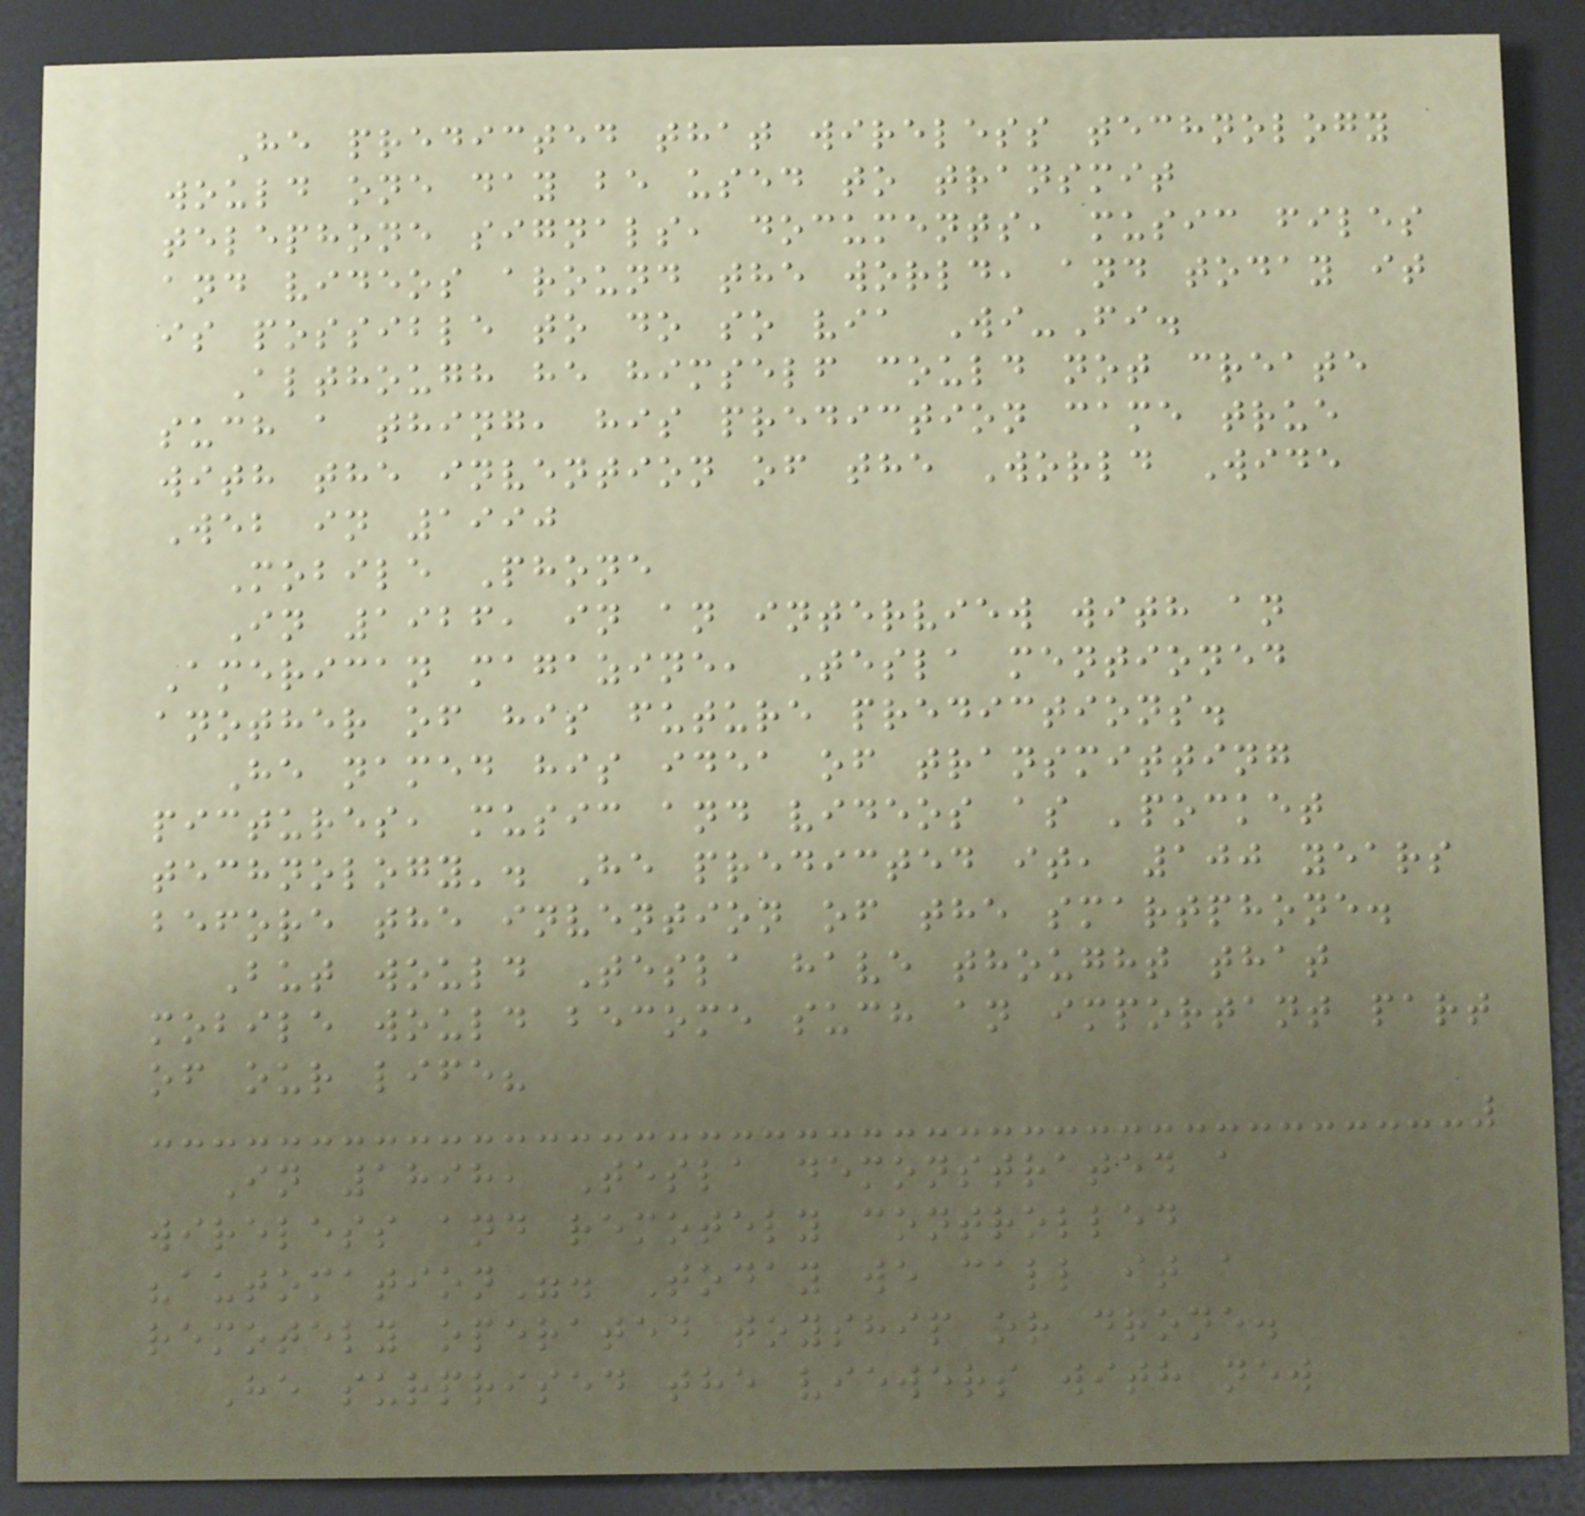He predicted that wireless technology
would one day be used to transmit
telephone signals, documents, music files
and videos around the world, and today it
is possible to do so via Wi-Fi.
Although he himself could not create
such a thing, his prediction came true
with the invention of the World Wide
Web in 1990
Mobile Phone
In 1926, in an interview with an
American magazine, Tesla mentioned
another of his future predictions.
He named his idea of transmitting
pictures, music and videos as 'pocket
technology'. He predicted it, 100 years
before the invention of the smartphone.
But would Tesla have thought that
mobile would become such an important part
of our life?
In 1898, Tesla demonstrated a
wireless and remotely controlled
"automation". Today we call it a
remotely operated toyship or drone.
He surprised the viewers with new
